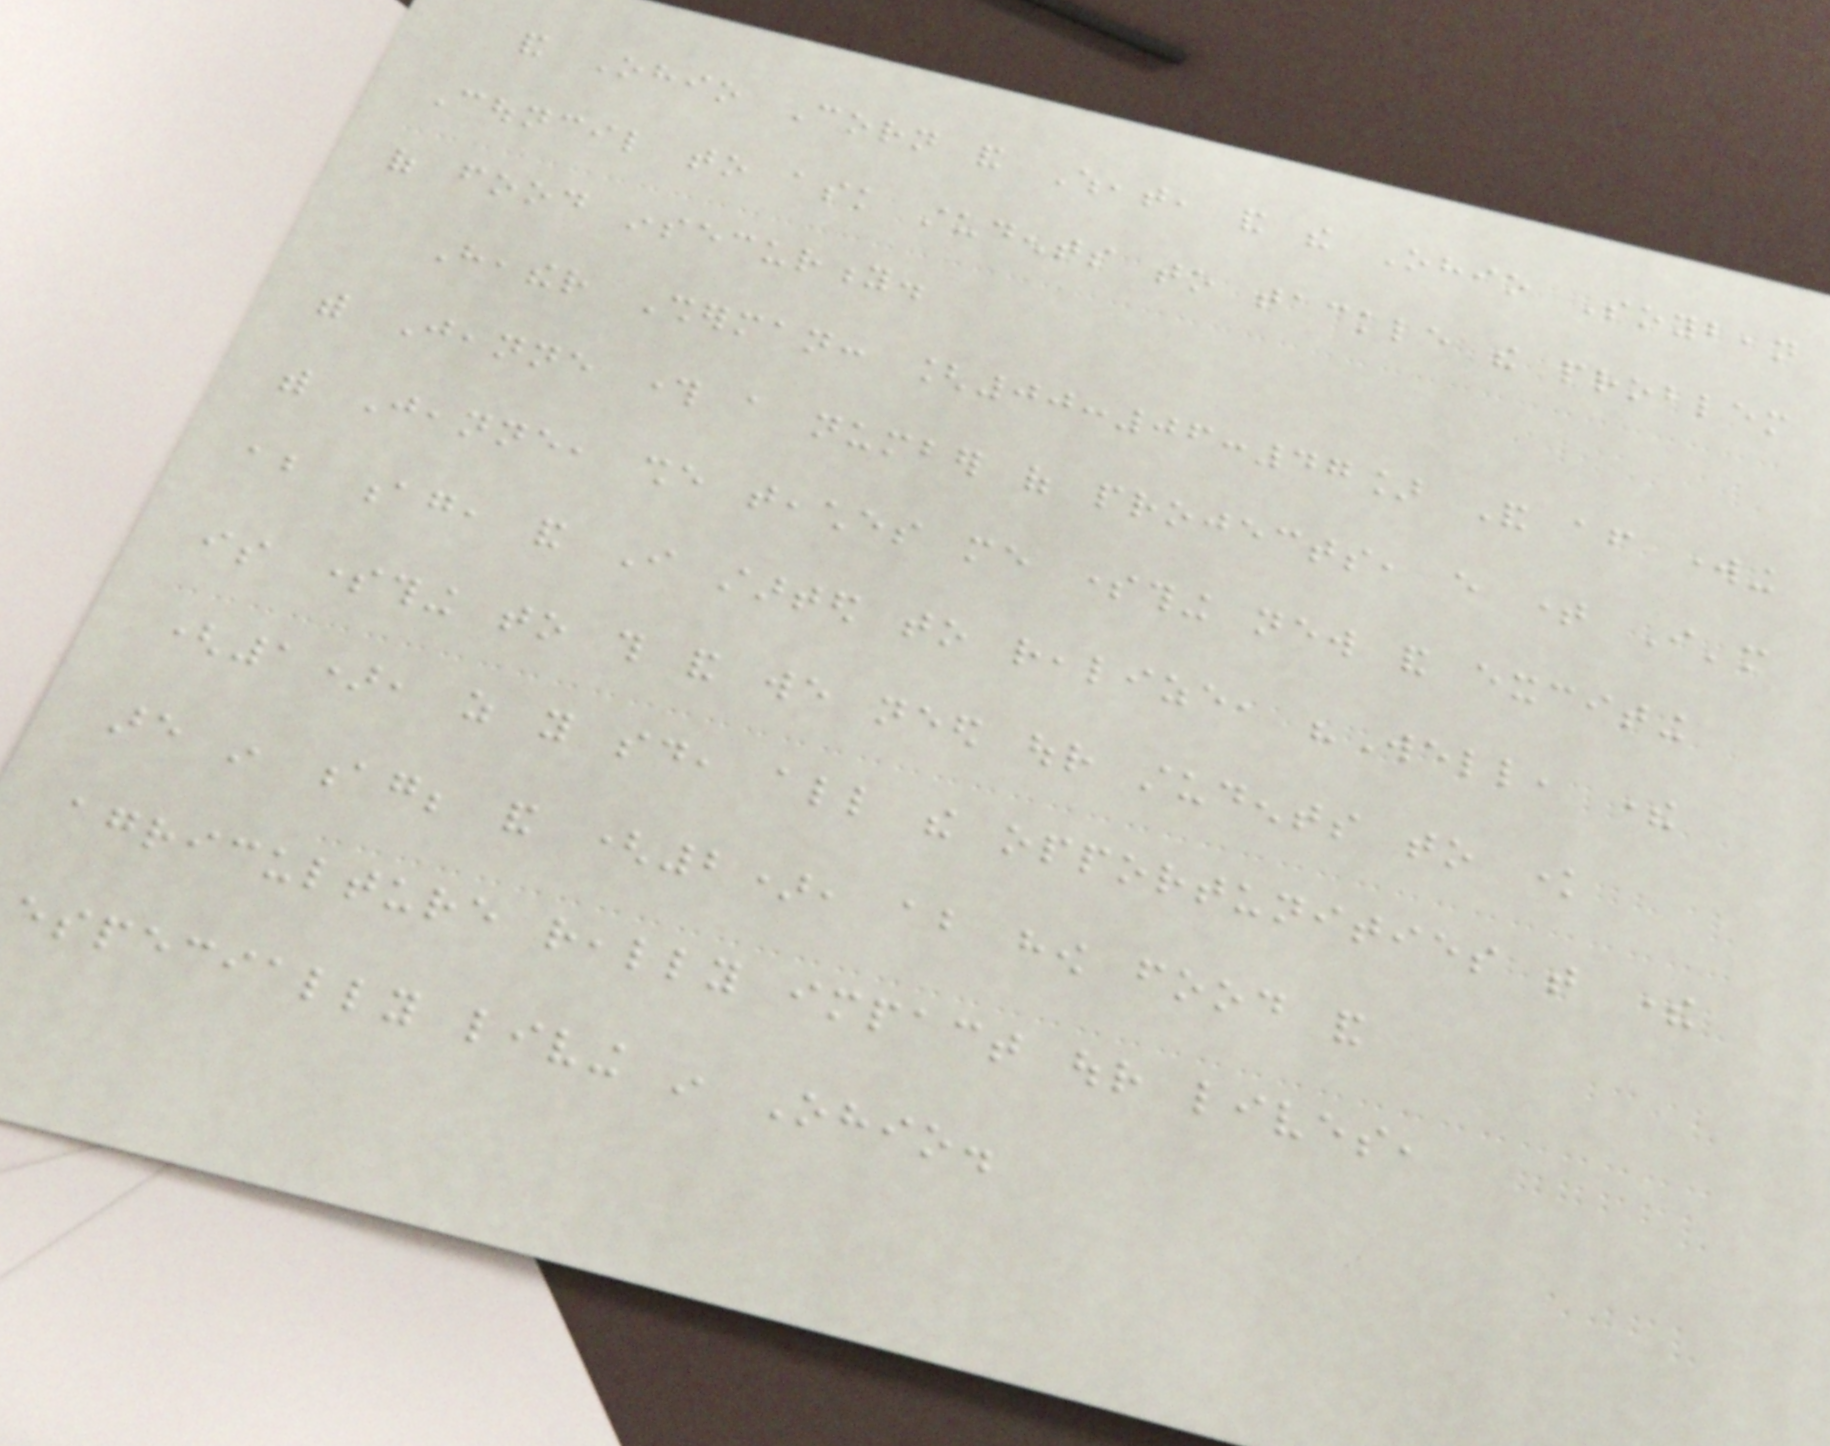and Ohio Corn and Wheat, and the Ohio Soybean
Council to ask students to tackle the problem
of food insecurity.
Heather Sherman: [00:06:47] And after working
with Jeanne through a number of projects, every time I'm
with Jeanne, she teaches me something new and exciting
about ag, and I started to realize, "Well, there
is something to this and we need our students to know
(1), as you said, all the opportunities that there
are in ag; and (2), about how food and
agriculture really impact our lives,
especially living in Ohio.
